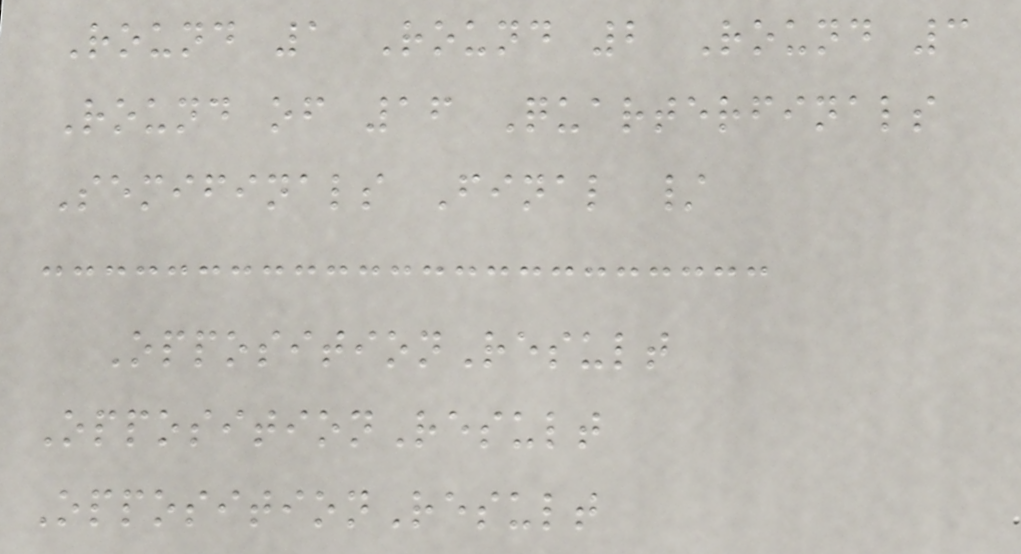Round 1 Round 2 Round 3
Round of 16 Quarterfinals
Semifinals Final /
OppositionResult
OppositionResult
OppositionResult
